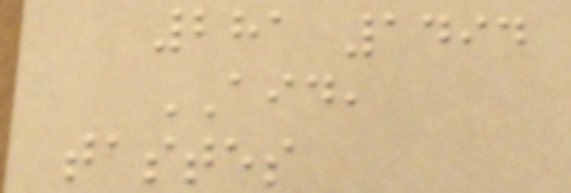281 1494
AID,
tastes
